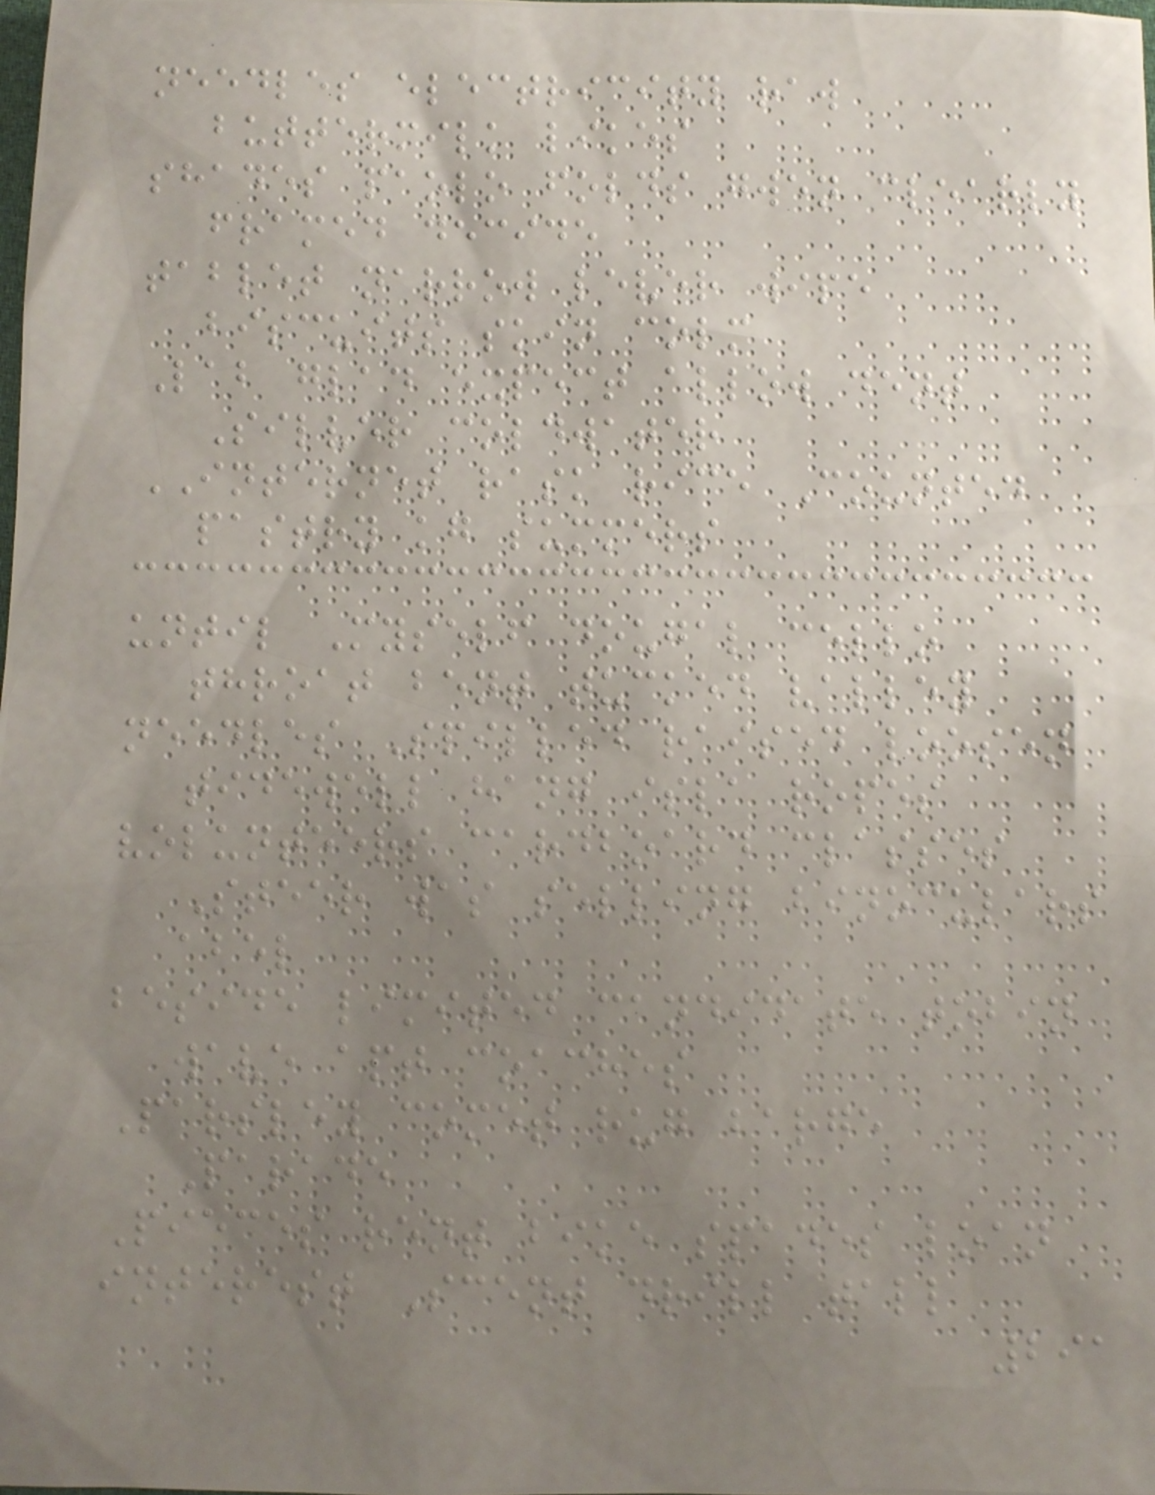needles electricity raw
buttermilk likes
shades paolo folds gwen clearly
framed decide
tablet narrow lever wipe
biscuits skin colm
Lab glad expect allow dent
Silver coldwater
INTERNET rask rice Counted
pastry kg summers
until Myself dougal cello
throat bent tucked valley
needles Spilled raised loosen
tidewell hang isla ropes
volunteers cardboard classes
Steer was selling binoculars
abel
beside limited candidate tobin
wave apt coaches
Parsley comet rug barge
Parade
Pieces rent bike spades loan
interest Scent drill tall
291
